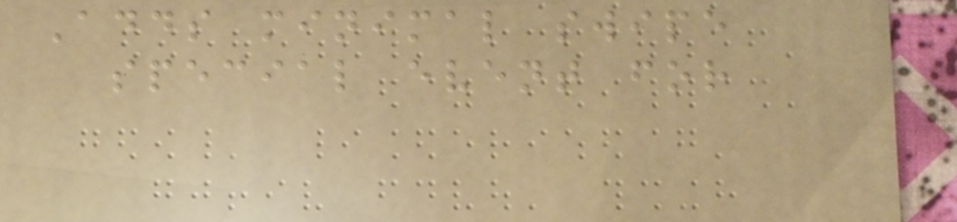Adds minimal swipe
special event for
